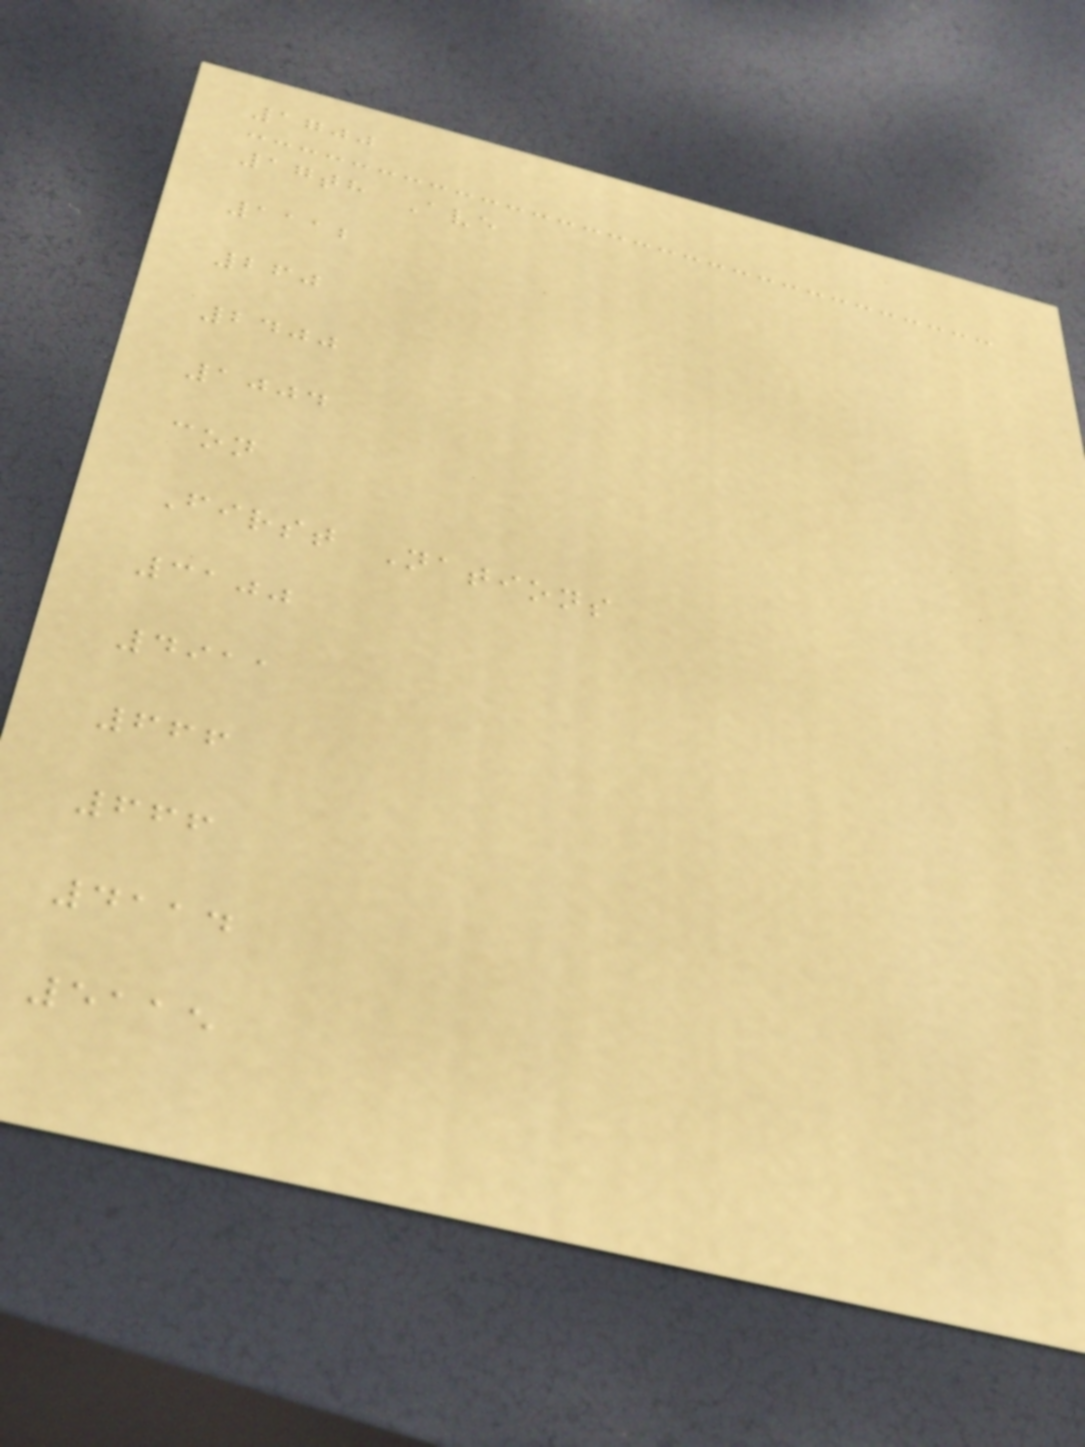1700
17th Ave
1112
260
2400
1004
con
First Nations
3100
4911
666
666
4114
5115
